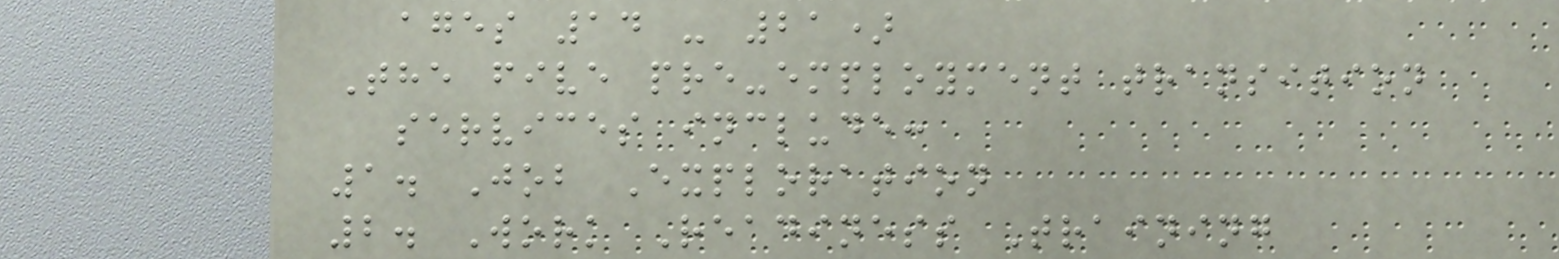ages 14 - 21)
The five pre-employment transition
services include:
1. Job Exploration
2. Work Readiness Training
